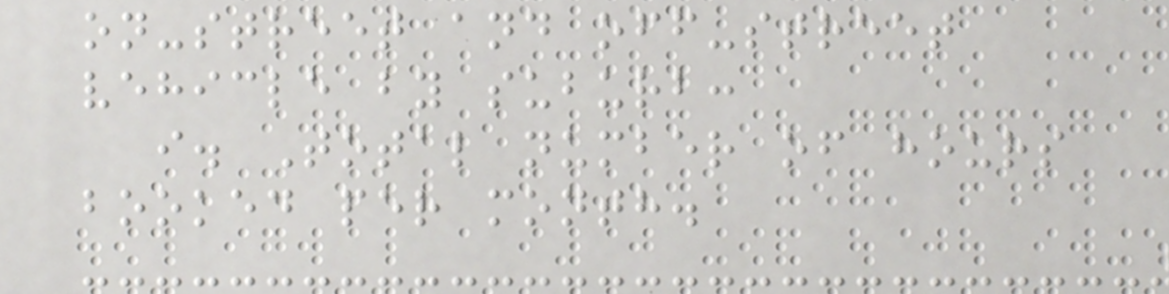on-street and off-street
vehicle by suburb:
i. Total number of hours
booked per month.
